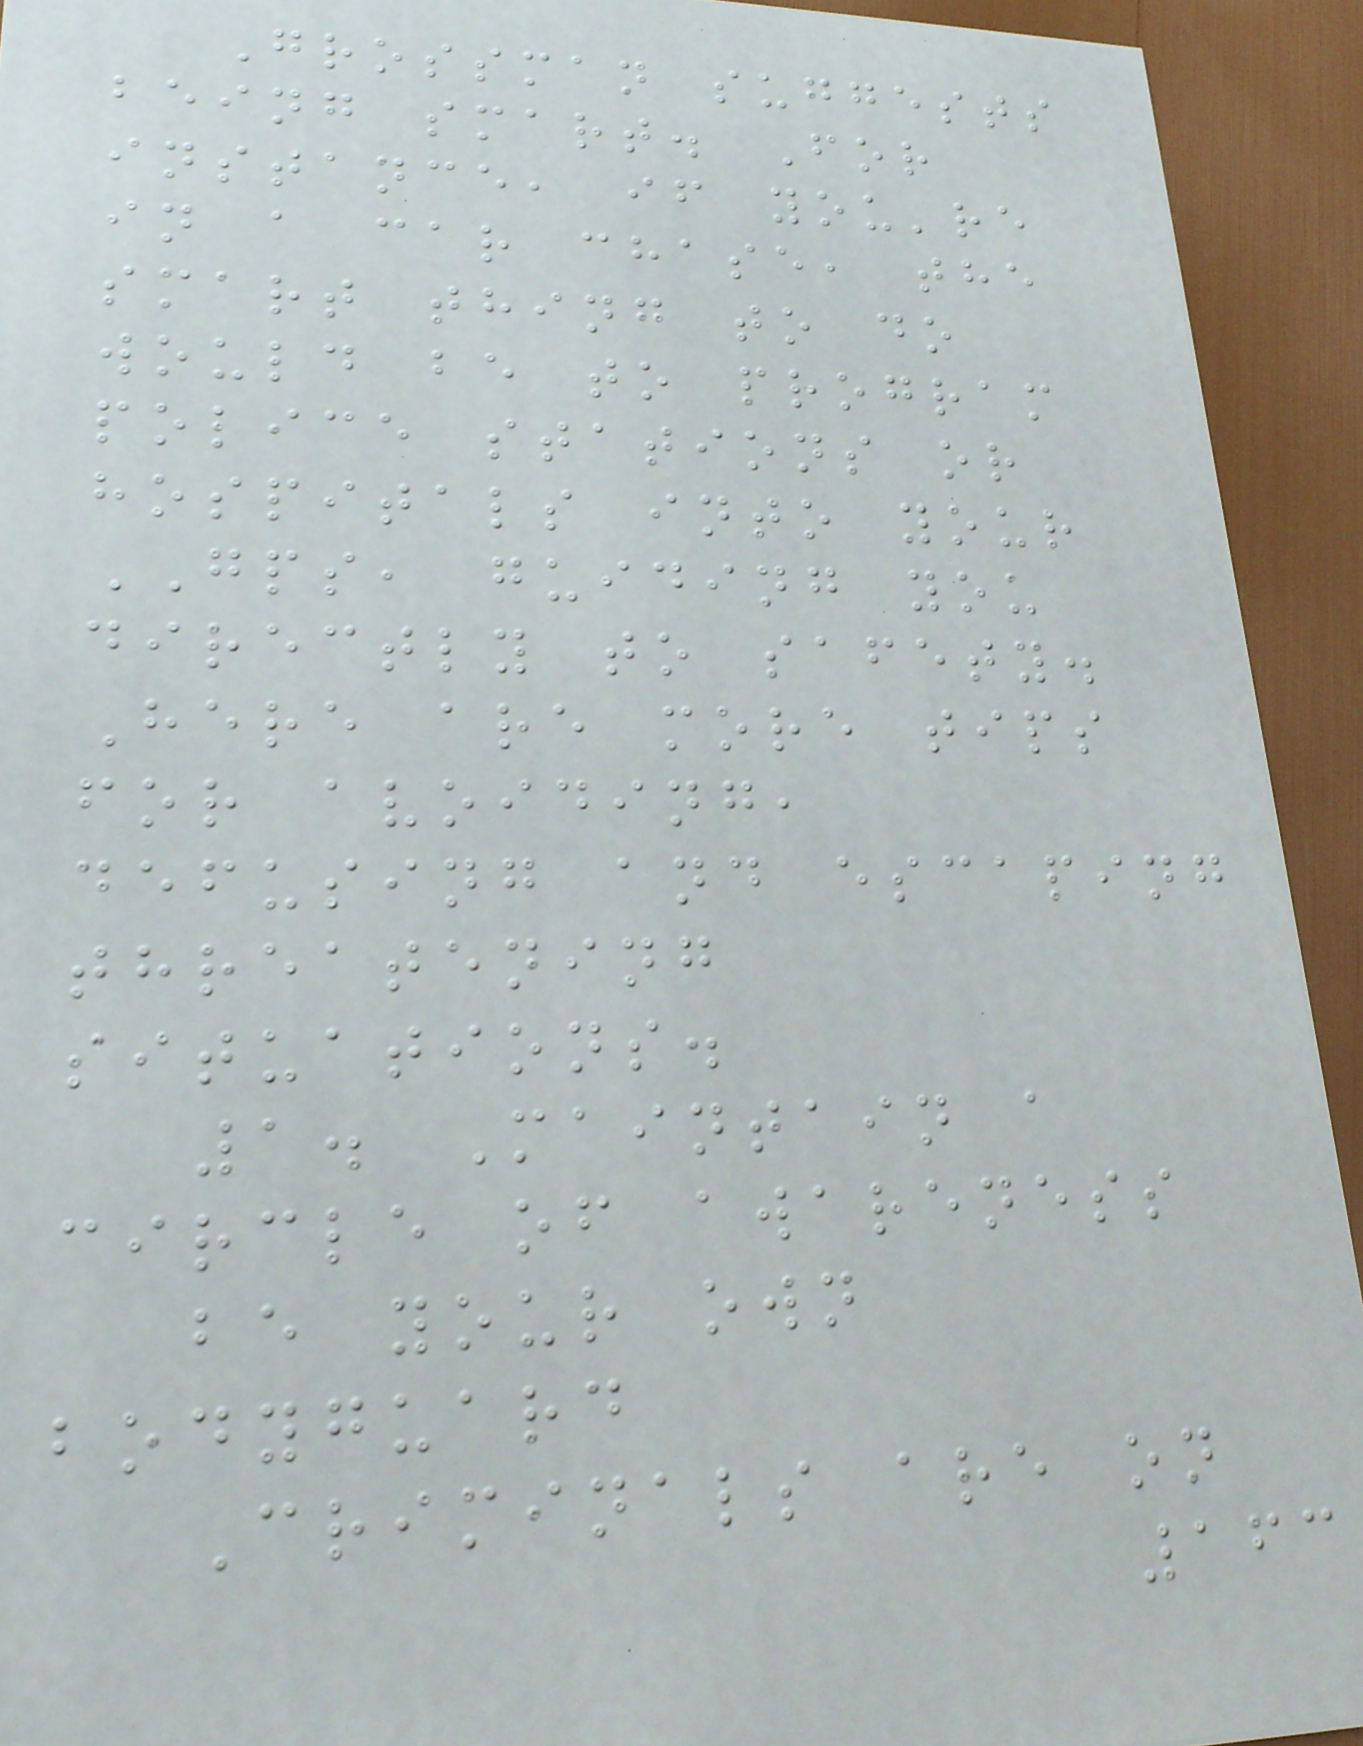Grossman suggests
being smart. For
instance, if you're
in a car chase, the
smart thing to do
would be to program
police stations or
hospitals into your
GPS, guiding you
directly to safety.
Here are more tips
for avoiding,
defusing and escaping
threatening
situations.
1. Maintain a
circle of awareness
be your own
bodyguard
Criminals are on
163
